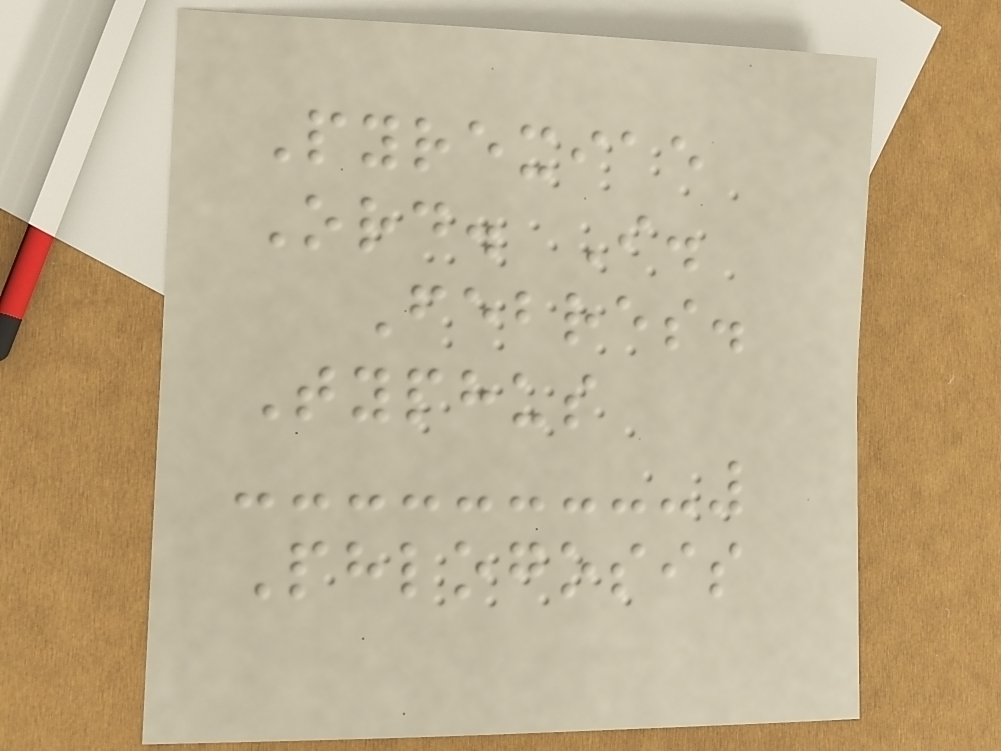Pyrexiae
Ord. I.
Febres.
Typhus
Phlogosis
